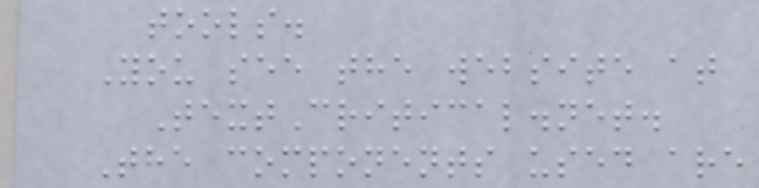tools.
You see the website at
TextCritical.net.
The components used are
